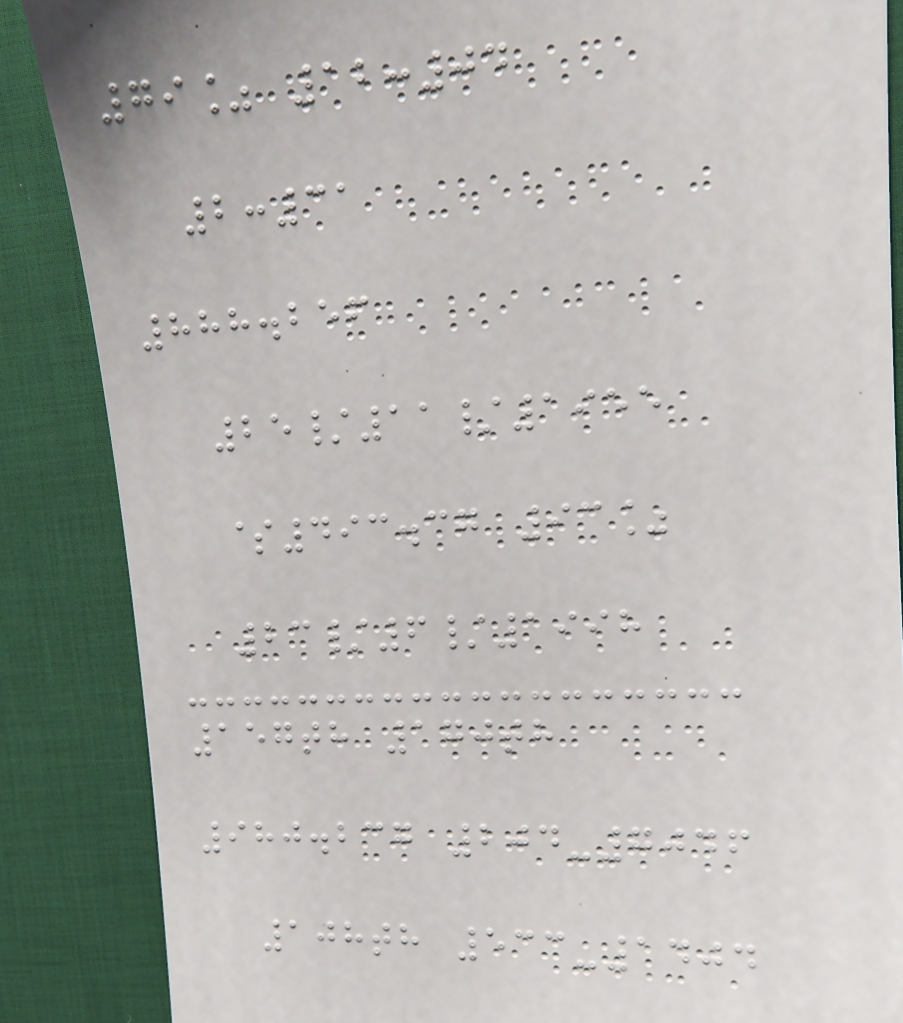79% 12:04
2:31
888.256
25/11/1955
$493.37 93%
23/6/1998
157th 170th
980.237 204-7046
108th 533-1404
